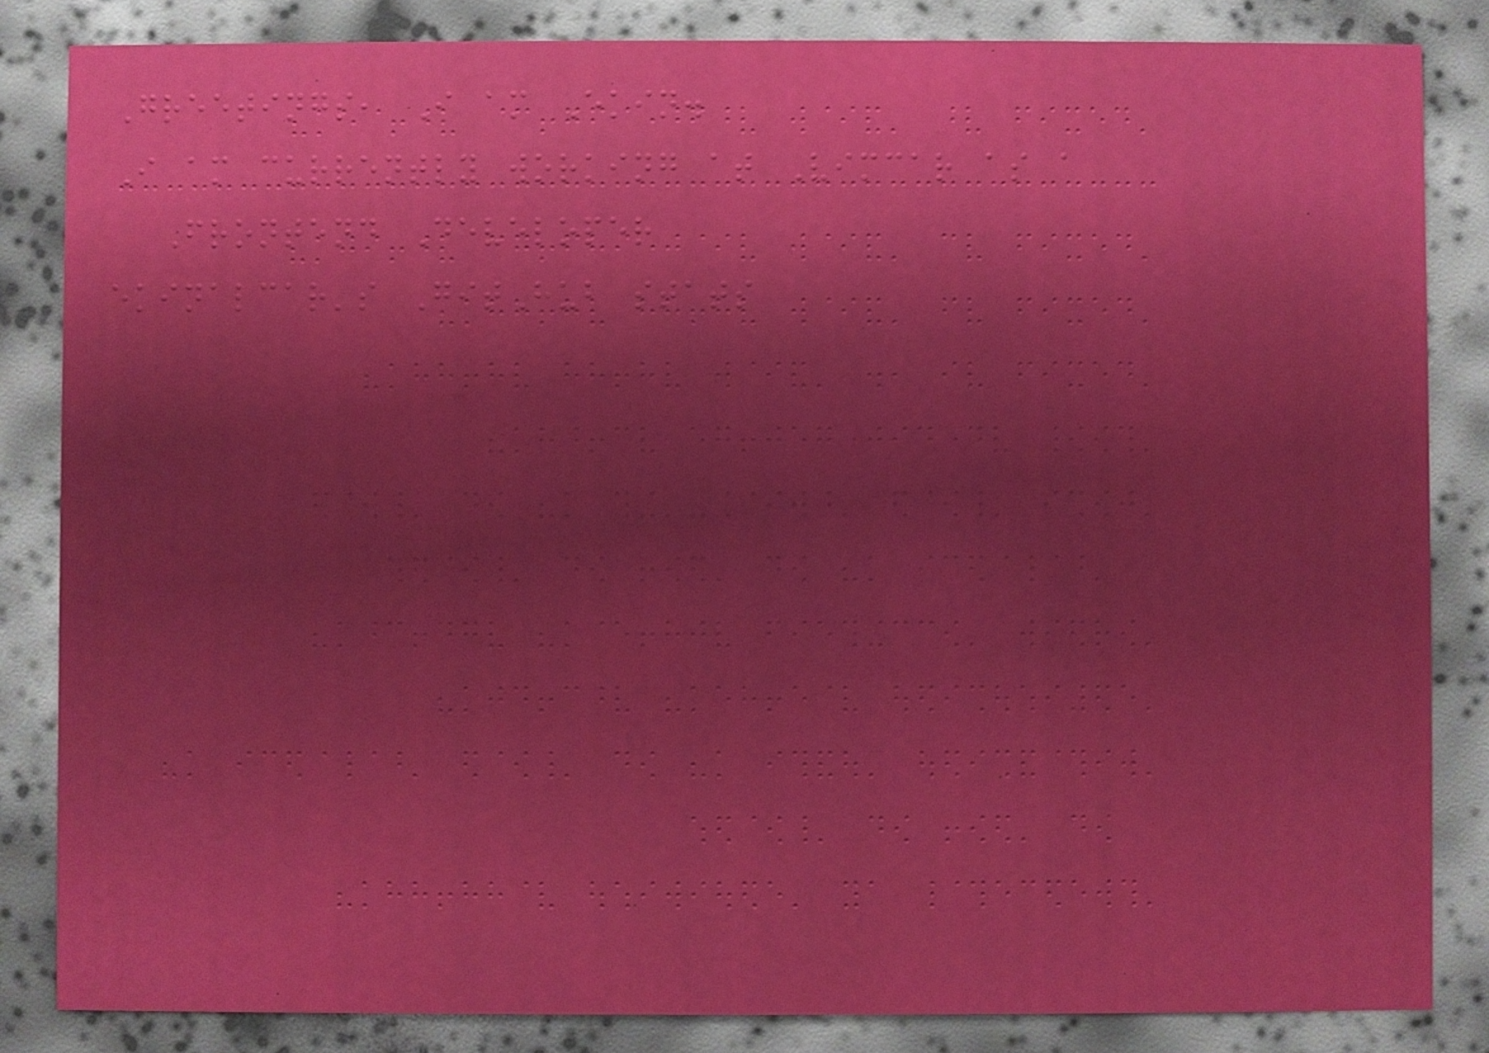Greetings, I am Ekin.
I am currently working at Vimcar as a
Frontend Developer
ekinalcar's GitHub stats
